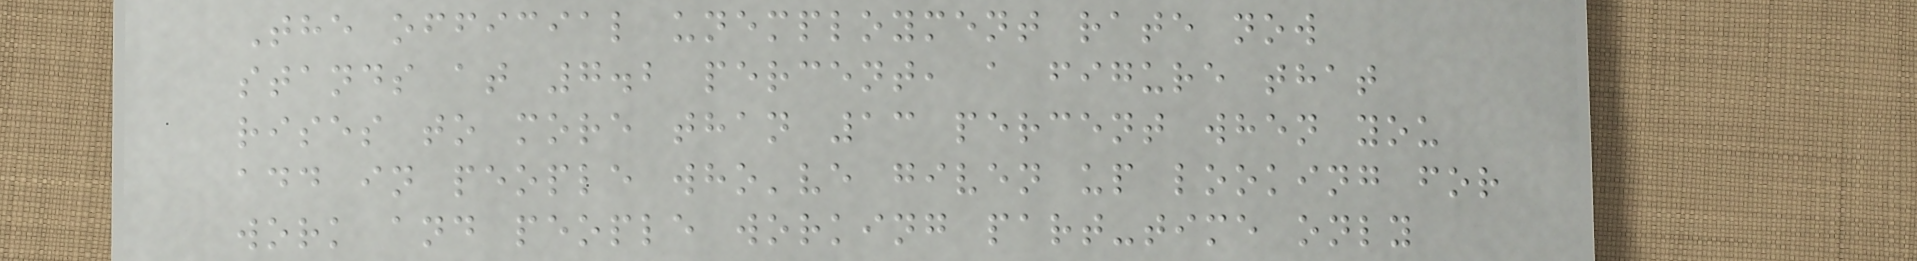The official unemployment rate now
stands at 7.2 percent, a figure that
rises to more than 13 percent when you
add in people who've given up looking for
work and people working part-time only
